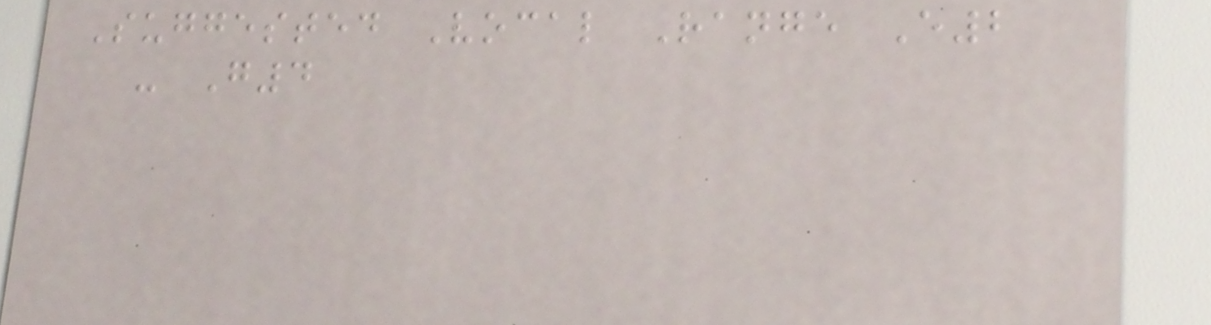Suggested Vocal Range E2
- G4
